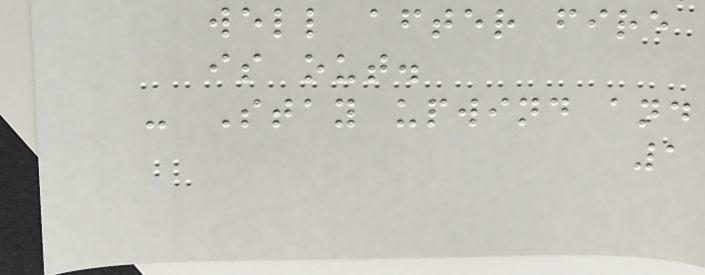well after fire
is out.
- Stay upwind and
1
